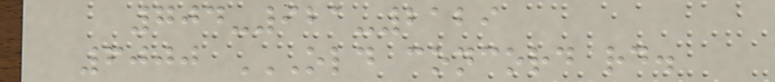704-921-2129
6000 OLD CONCORD RD.
